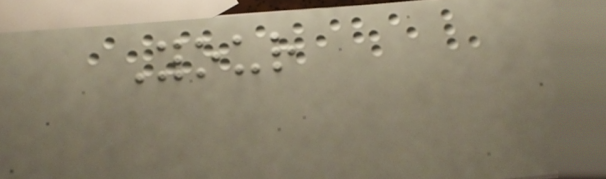Your
